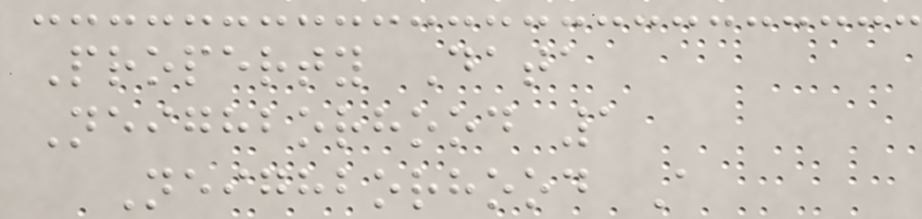Property Data
Neighborhood 1
Neighborhood A
